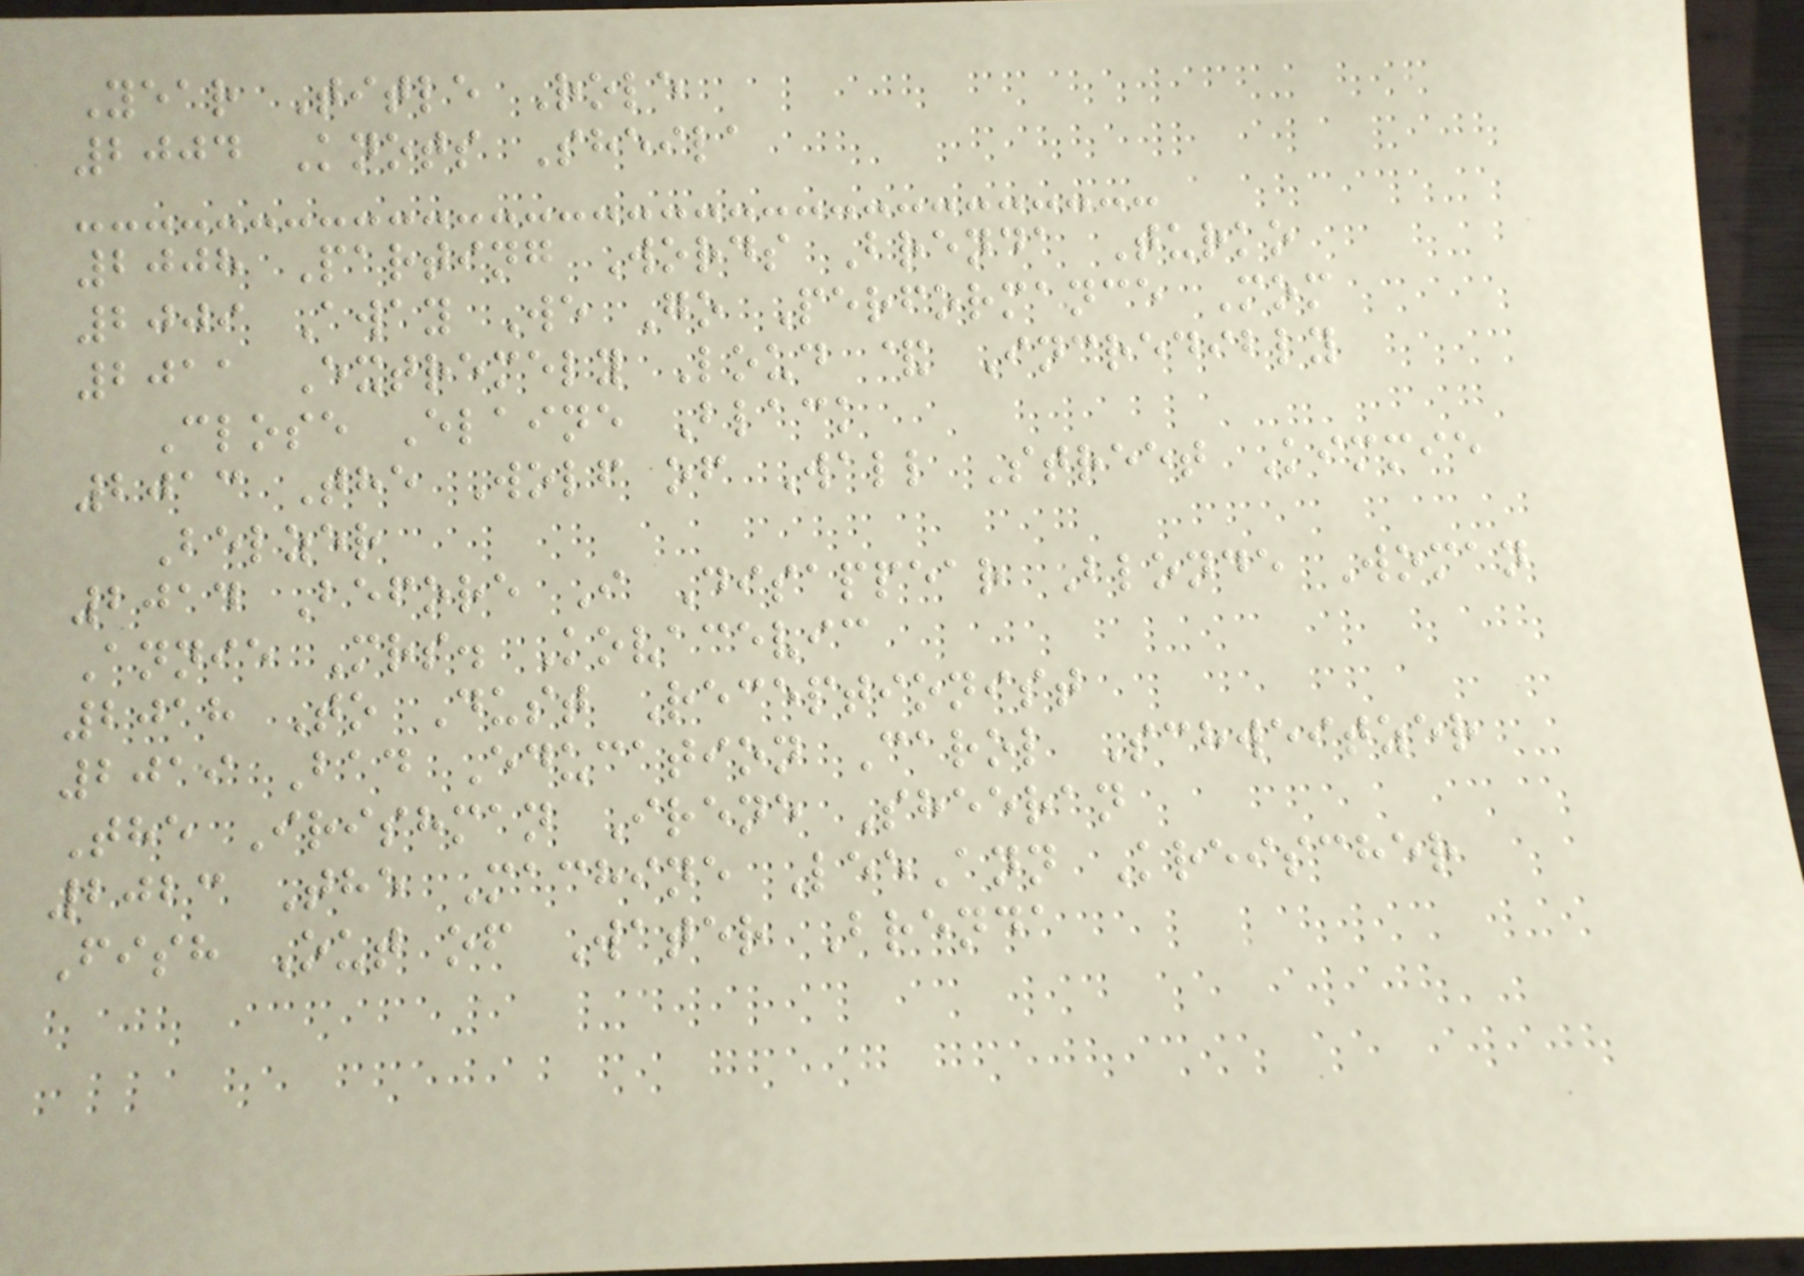Year Title Role
2004 Knots Sheila
2008 Parting Words Brenda Turko
2009 Away We Go Performance Mom
2011 Extremely Loud & Incredibly
Close Elaine Black
2013 The Wolf of Wall Street Kimmie
Belzer
2014 Before I Disappear Blonde Woman
Annie Mrs. Kovacevic
2018 To Dust Receptionist
2019 Bad Education Carol Schweitzer
The Irishman Irene Sheeran
2023 The Machine LeeAnn Kreischer
Fish Out of Water Brenda
